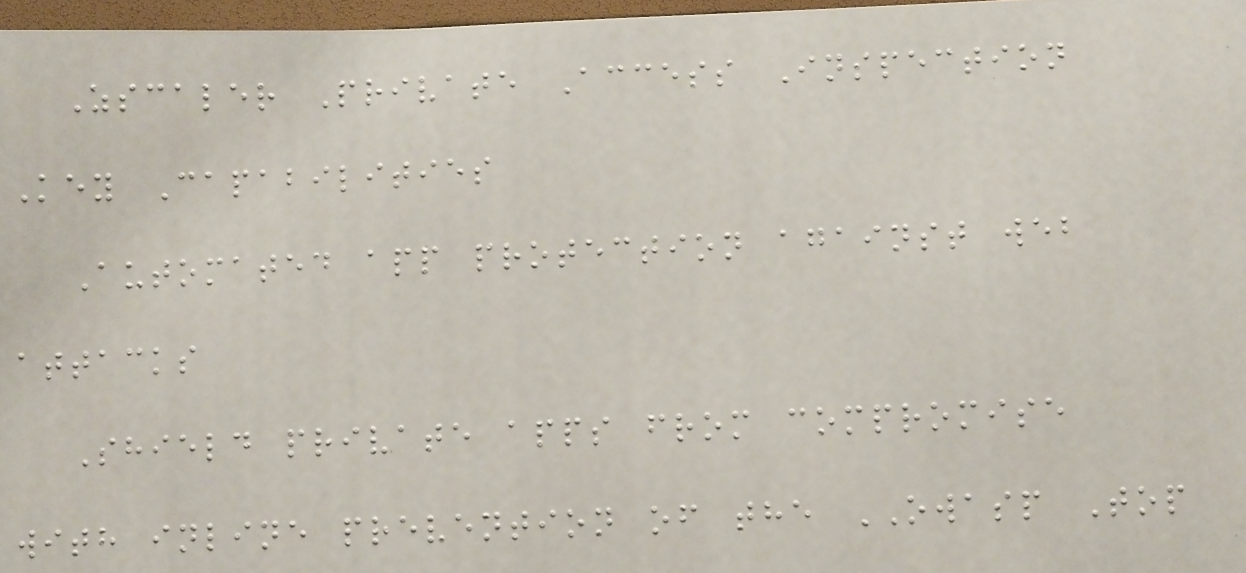Zscaler Private Access Inspection
Key Capabilities
Automated app protection against web
attacks
Shield private apps from compromise
with inline prevention of the OWASP Top
